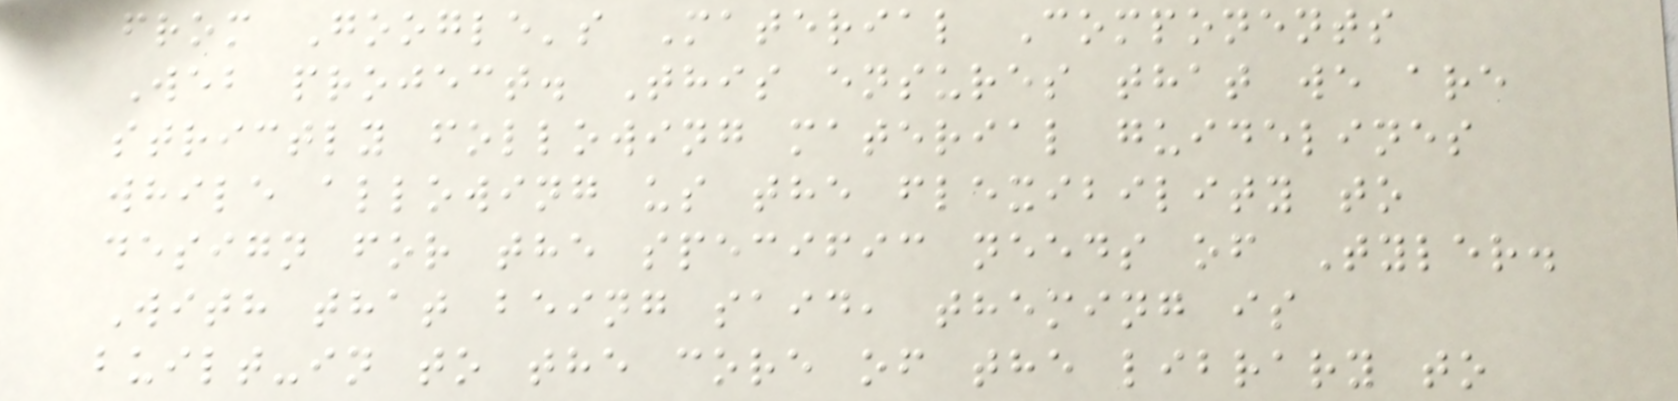from Google's Material Components
Web project. This ensures that we are
strictly following material guidelines
while allowing us the flexibility to
design for the specific needs of Tyler.
With that being said, theming is
built-in to the core of the library to
